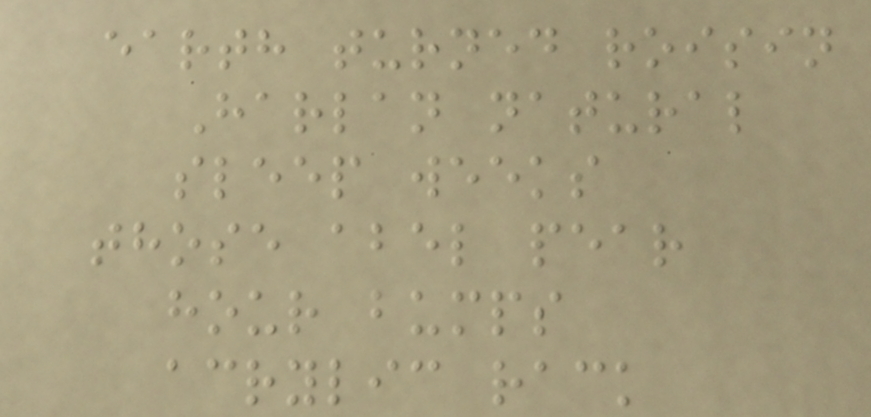earth turned roisin
Harlan natural
sleep weeks
those abel pear
hour bumps
acrylic rack
